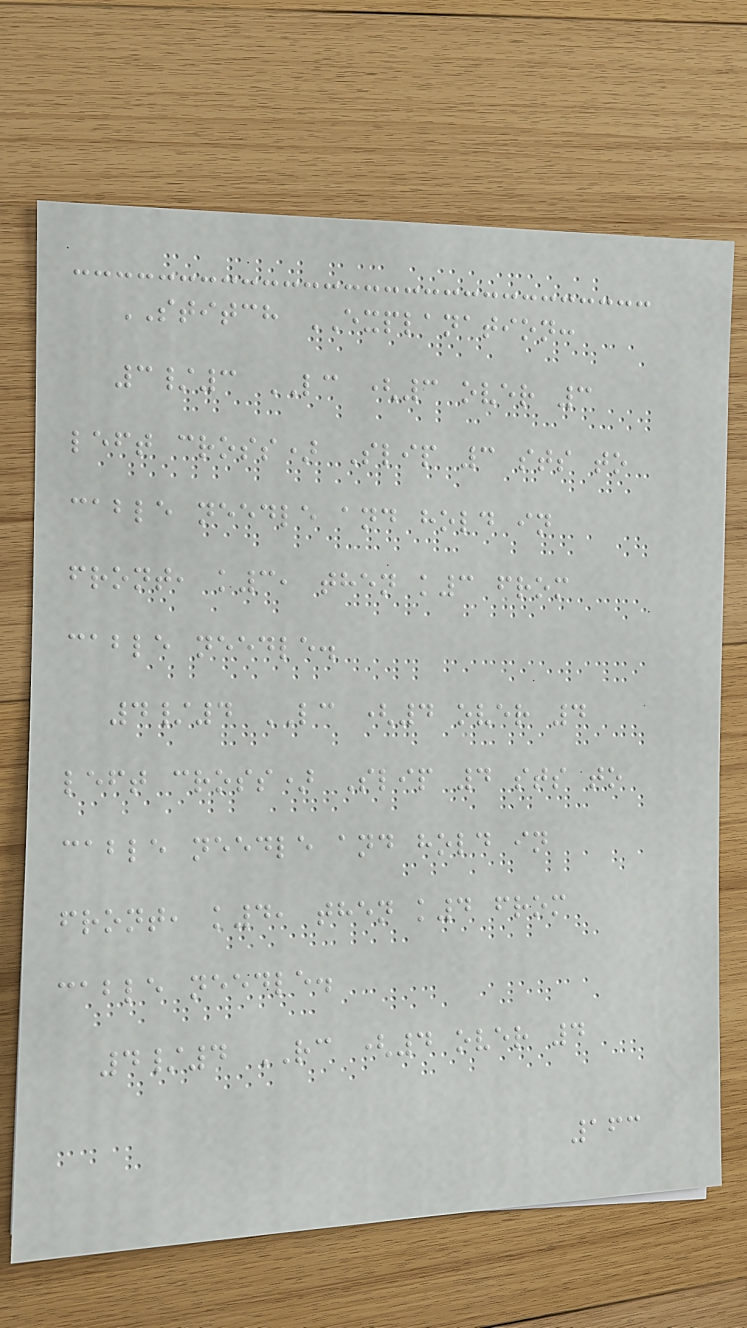STITCH EXPLANATION:
3/3 LC (3 over 3
left cross) Slip 3 sts to
cable needle and hold in
front, k3, then k3 from
cable needle.
4/4 LC (4 over 4
left cross) Slip 4 sts to
cable needle and hold in
front, k4, then k4 from
cable needle.
4/4 RC (4 over 4
163
